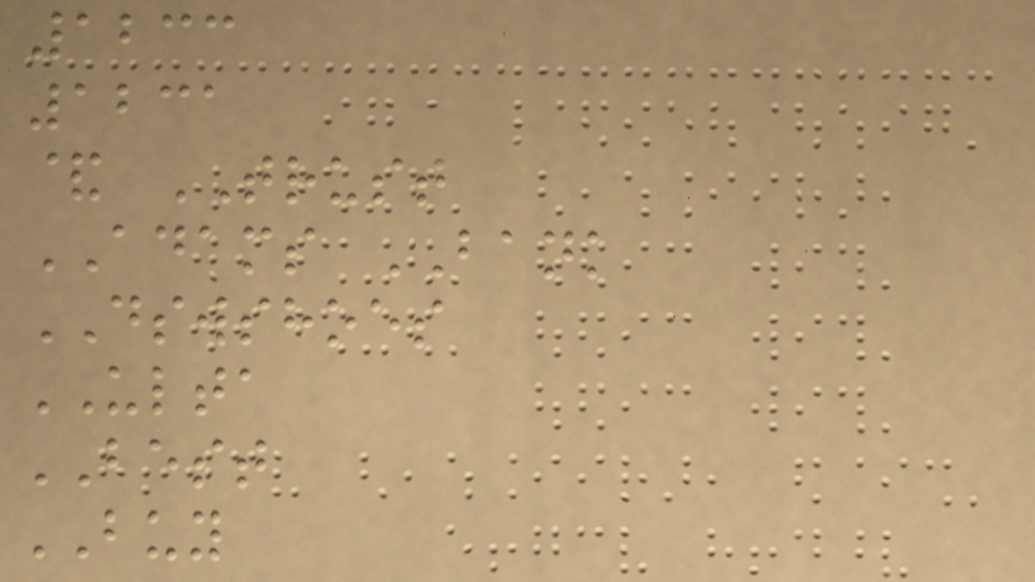1233
1231
& TRUST
ADAMS BANK
DSWSHOES
ULTA
BEST
BUY
